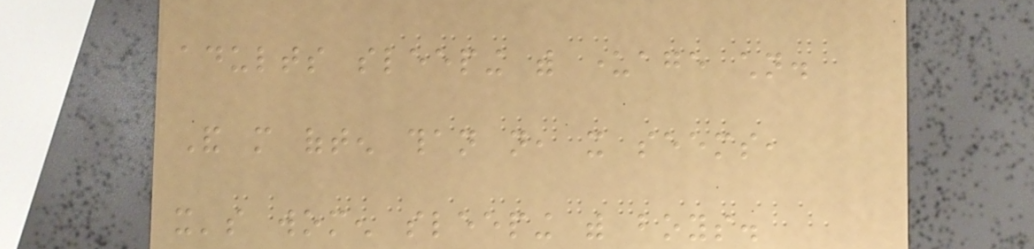adults sleeping with underage children.
And more often than not, it seems,
it's women sleeping with boys.
